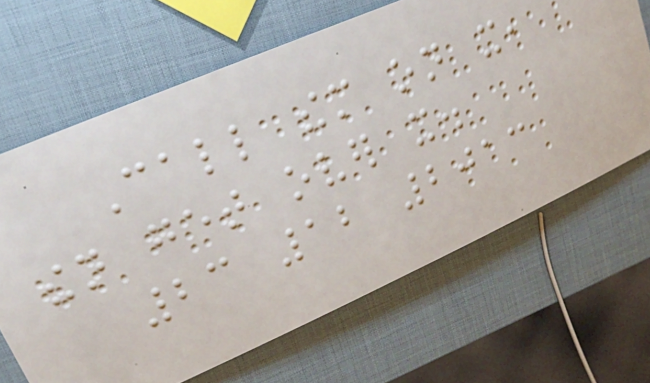Call them on it,
then get over it.
23 12 2013
